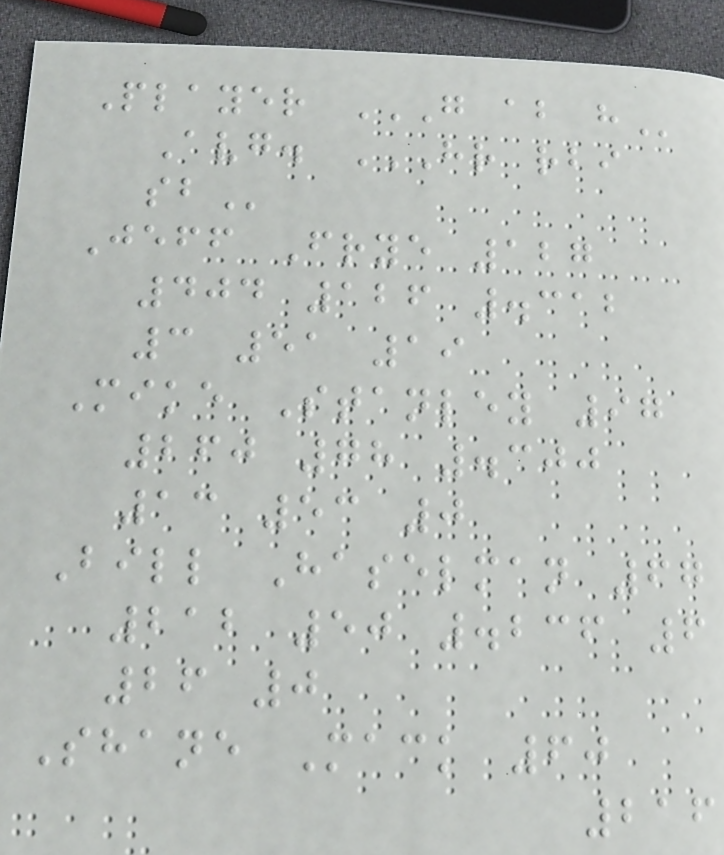Player G AB H
Avg. HR RBI
SB
Jeff Frye 127
404 126 .312
3 51 19
Mike Stanley 97
260 78 .300
13 53 0
Bill Haselman 67
212 50 .236 6
26 0
Shane Mack 60
216
